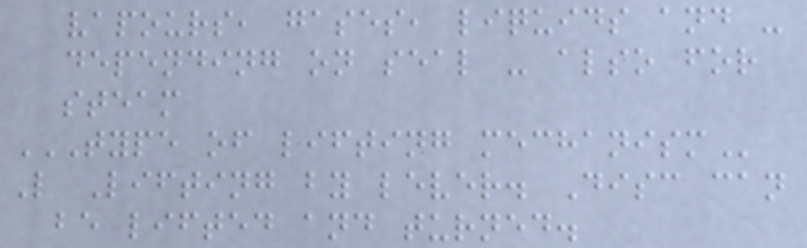vapours, gases, liquids and -
depending on seal - also for
steam
TYPE OF LIFTING MECHANISM
L Lifting by lever. Disc can
be lifted and turned.
